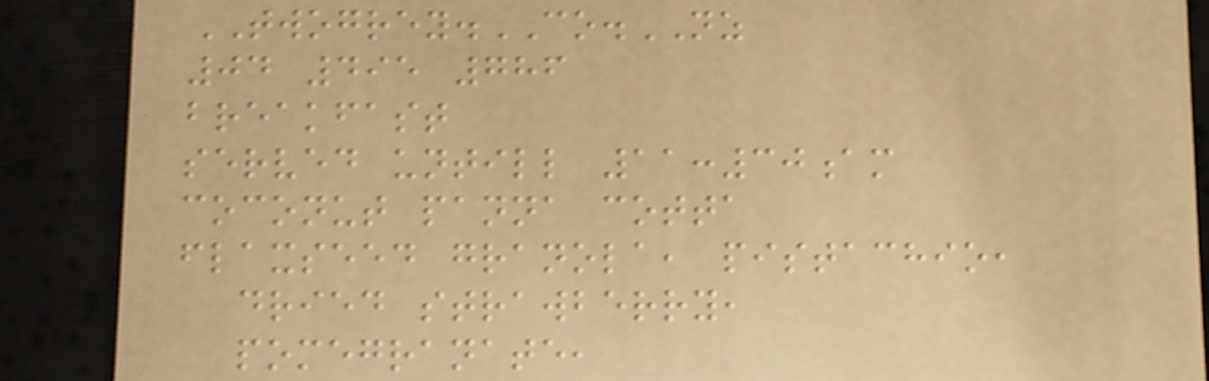TWOGREY.CO.NZ
04 495 786
breakfast
served untill 11:30am
coconut panna cotta
flaxseed granola, pistachio,
dried strawberry,
pomegranate,
